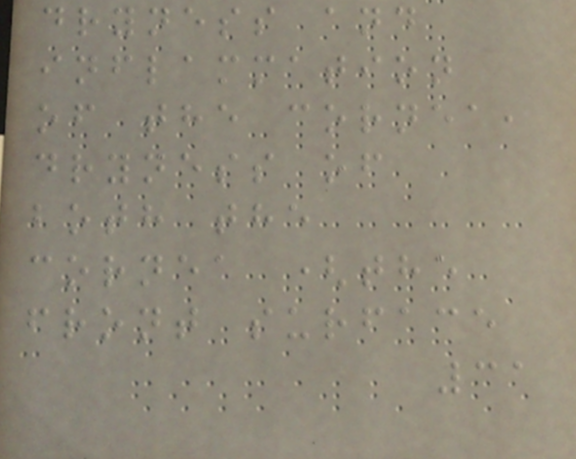dryness and
inflammation
of the cornea,
dryness of
both the
cornea (the
front surface
31
